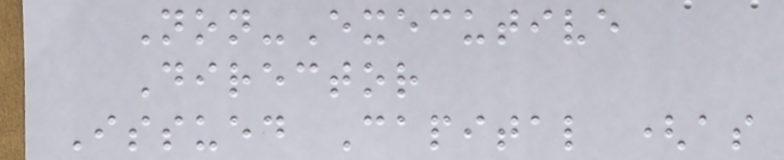Non-Executive
Director
Issued Capital (as
